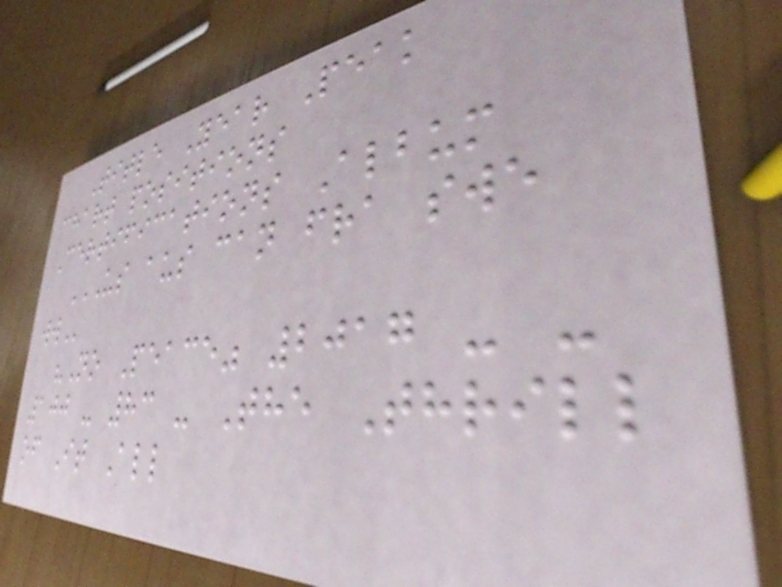Title Year Peak
chart positions
Certifications Album
US AUS CAN FRA SWE
WW
"No Peace" 2017 - -
100 - 83 - The Thrill
of It All
